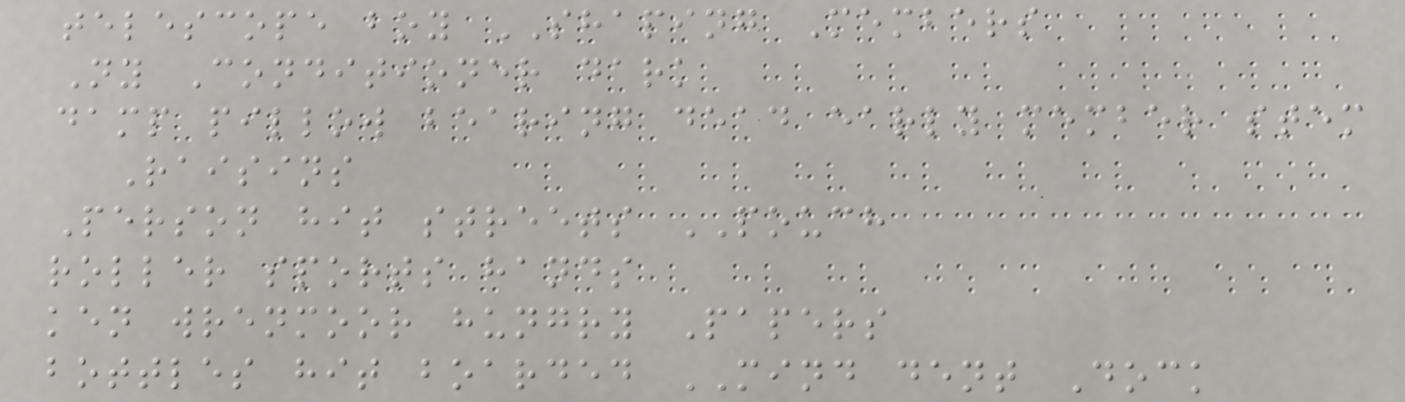telescope boy SHAPING Members
Ny Conditioner dark
damp pillow bearing dead early member stem
Raisins
Person hit streets POUCH
roller sports hands
ken wrenmoor hungry Papers
bottles hit boarded MIND dent Dock
